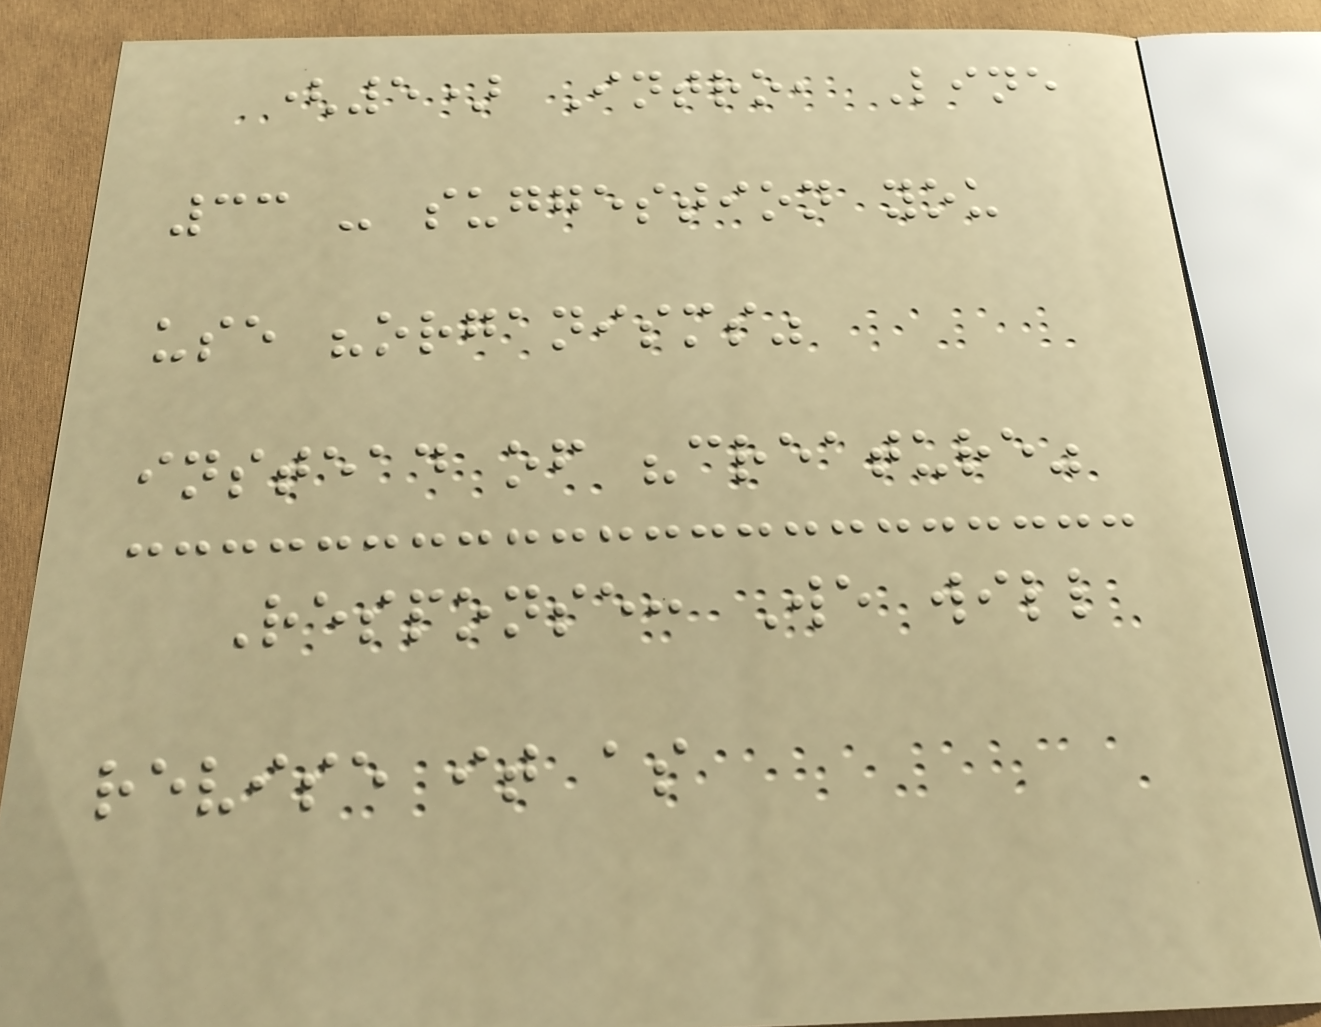(5) Intro, Line
33 - suggestion you
use "organisms"
instead of "creature"
Response: We will
revise it as
